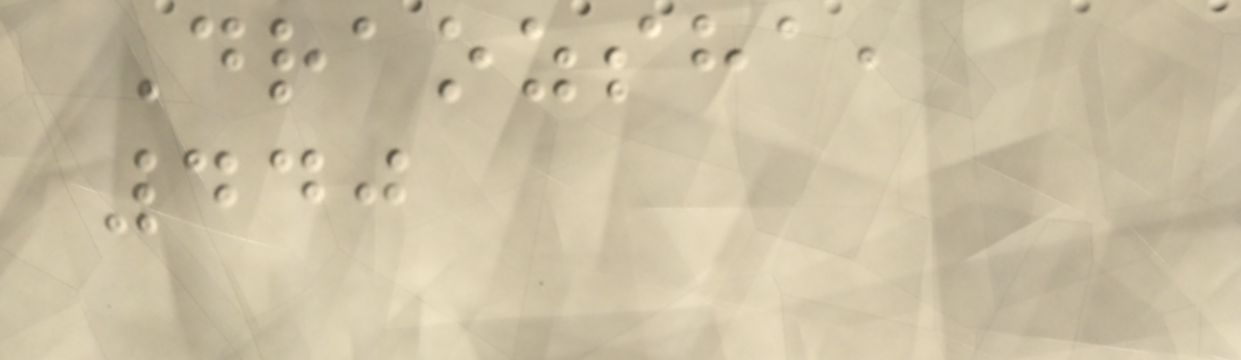Draozsha,
440
